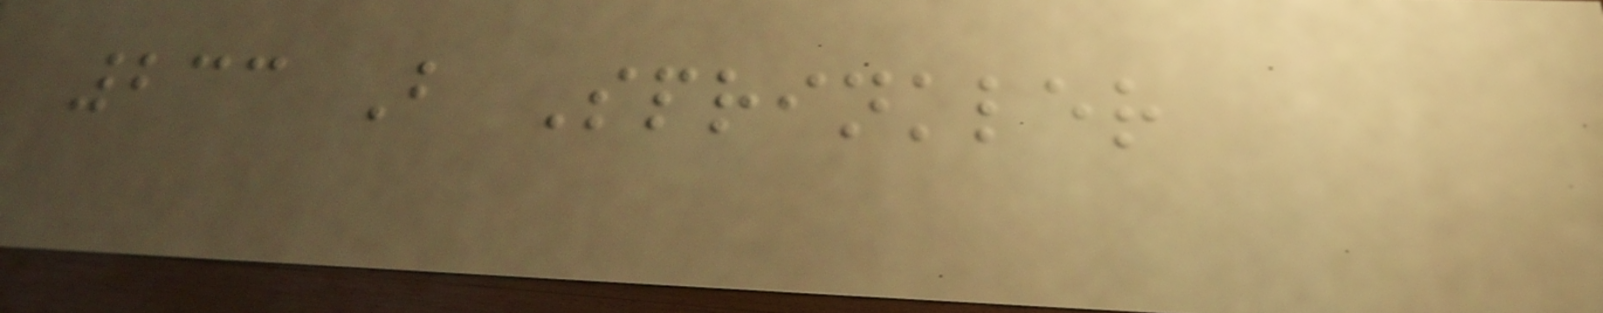233 B Sprinkler
